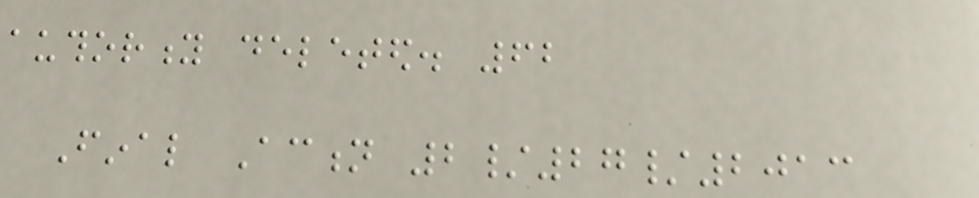authority deleted. 62
Final Action 2/27/2013
